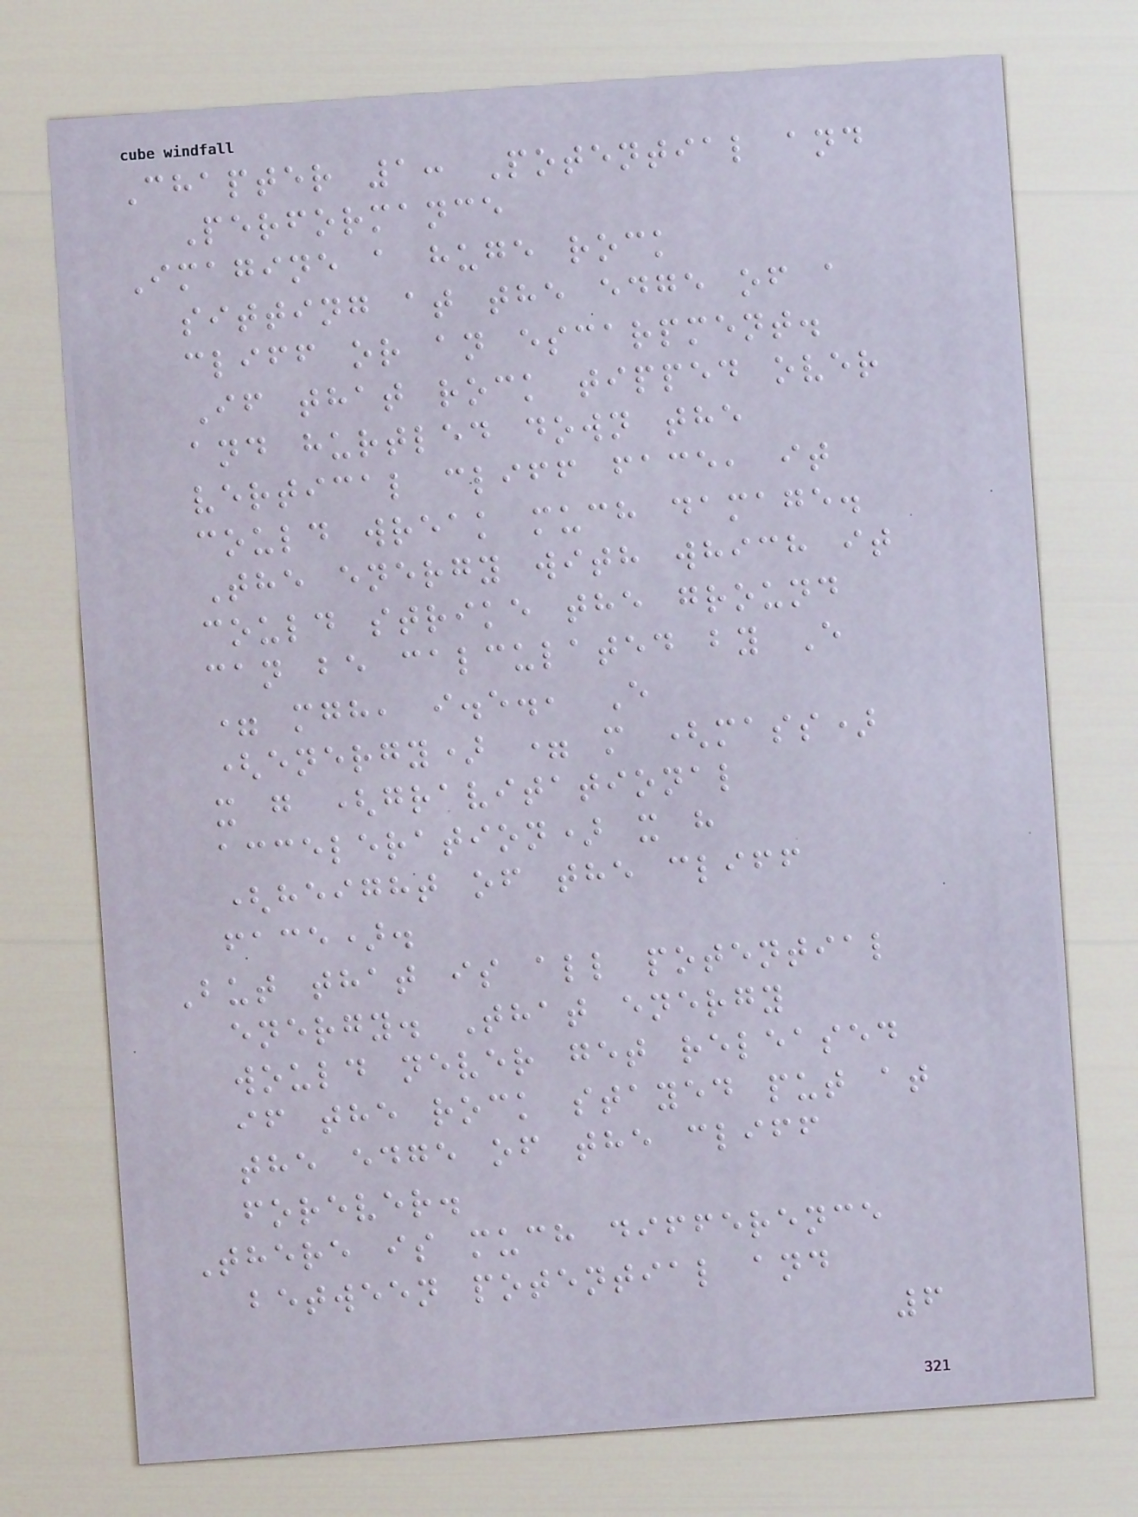Chapter 1: Potential and
Performance
Imagine a huge rock
sitting at the edge of a
cliff or an escarpment.
If that rock tipped over
and hurtled down the
vertical cliff face, it
could wreak much damage.
The energy with which it
could strike the ground
can be calculated by E
= mgh, i.e., E
(energy) = m (mass)
x g (gravitational
acceleration) x h
(height of the cliff
face).
But that is all potential
energy. That energy
would never get released
if the rock stayed put at
the edge of the cliff
forever.
There is much difference
between potential and
6
